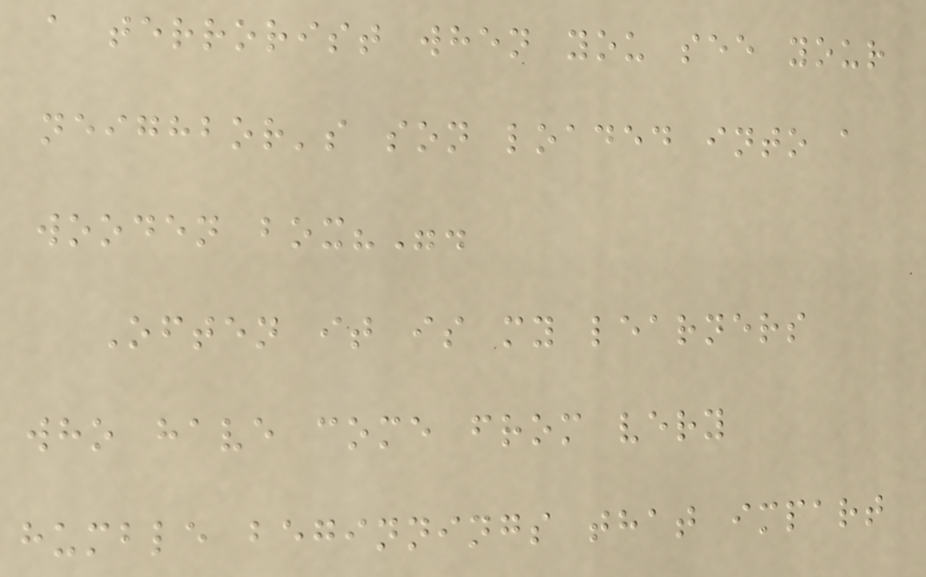a terrorist when you see your
neighbor's son loaded into a
wooden box?".
Often it is my learners
who have come from very
humble beginnings that impart
